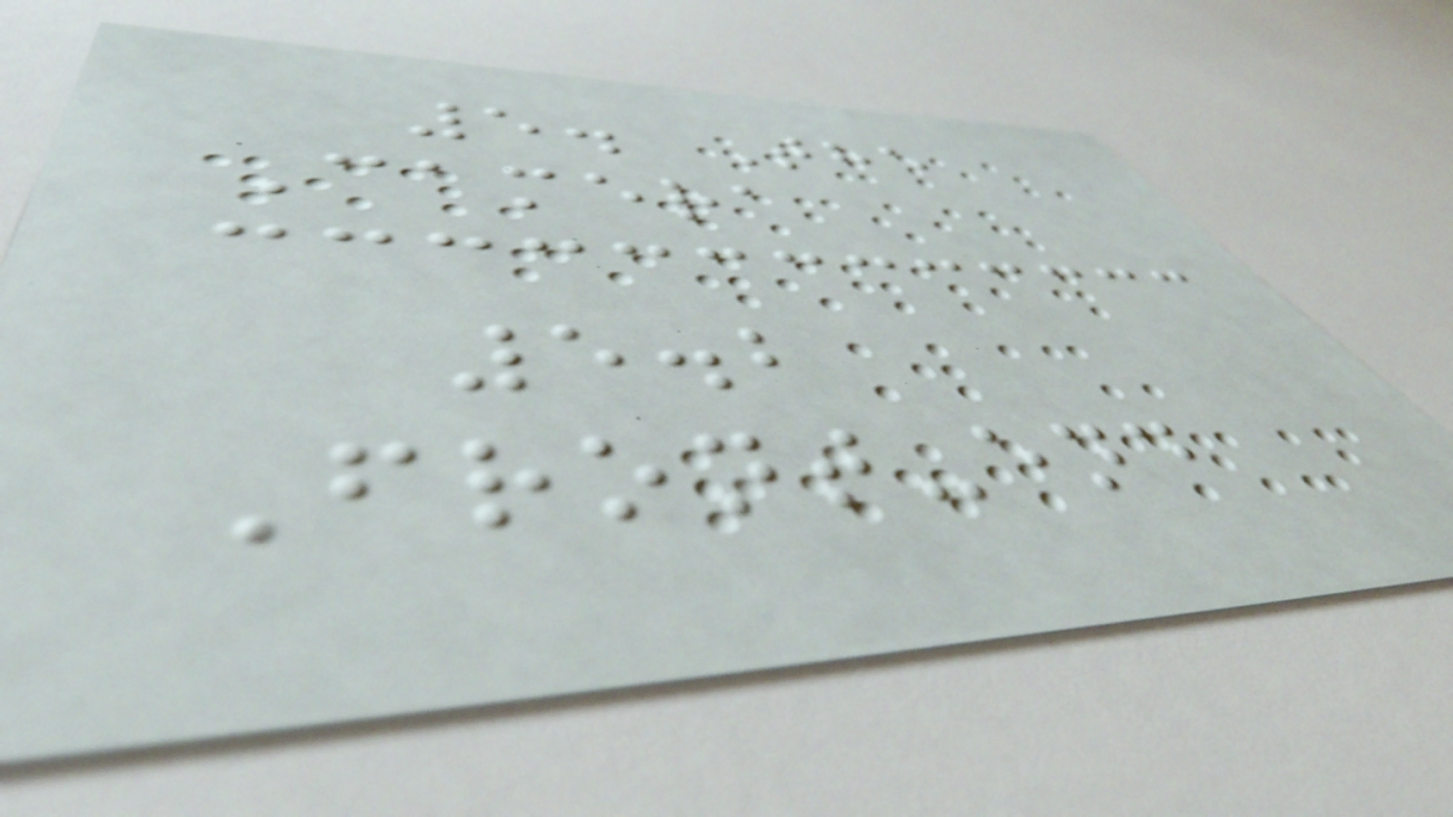5. The
Camera
5.2
Front-end
